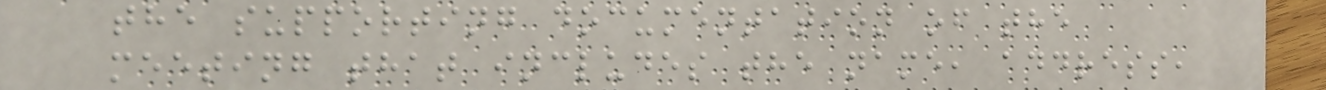the supporting documentation of the
meeting that includes the name, address,
